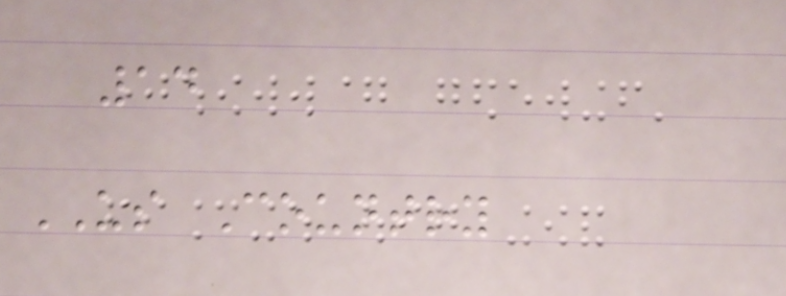14
US Country
